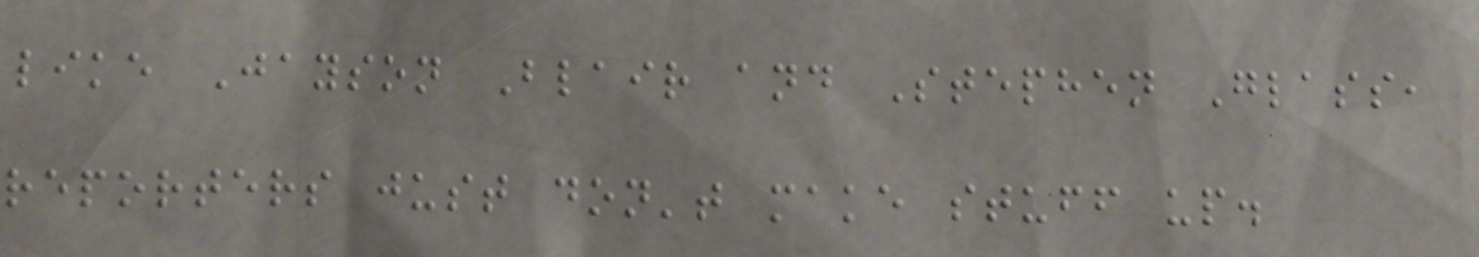like Jayson Blair and Stephen Glass,
reporters just don't make stuff up.
